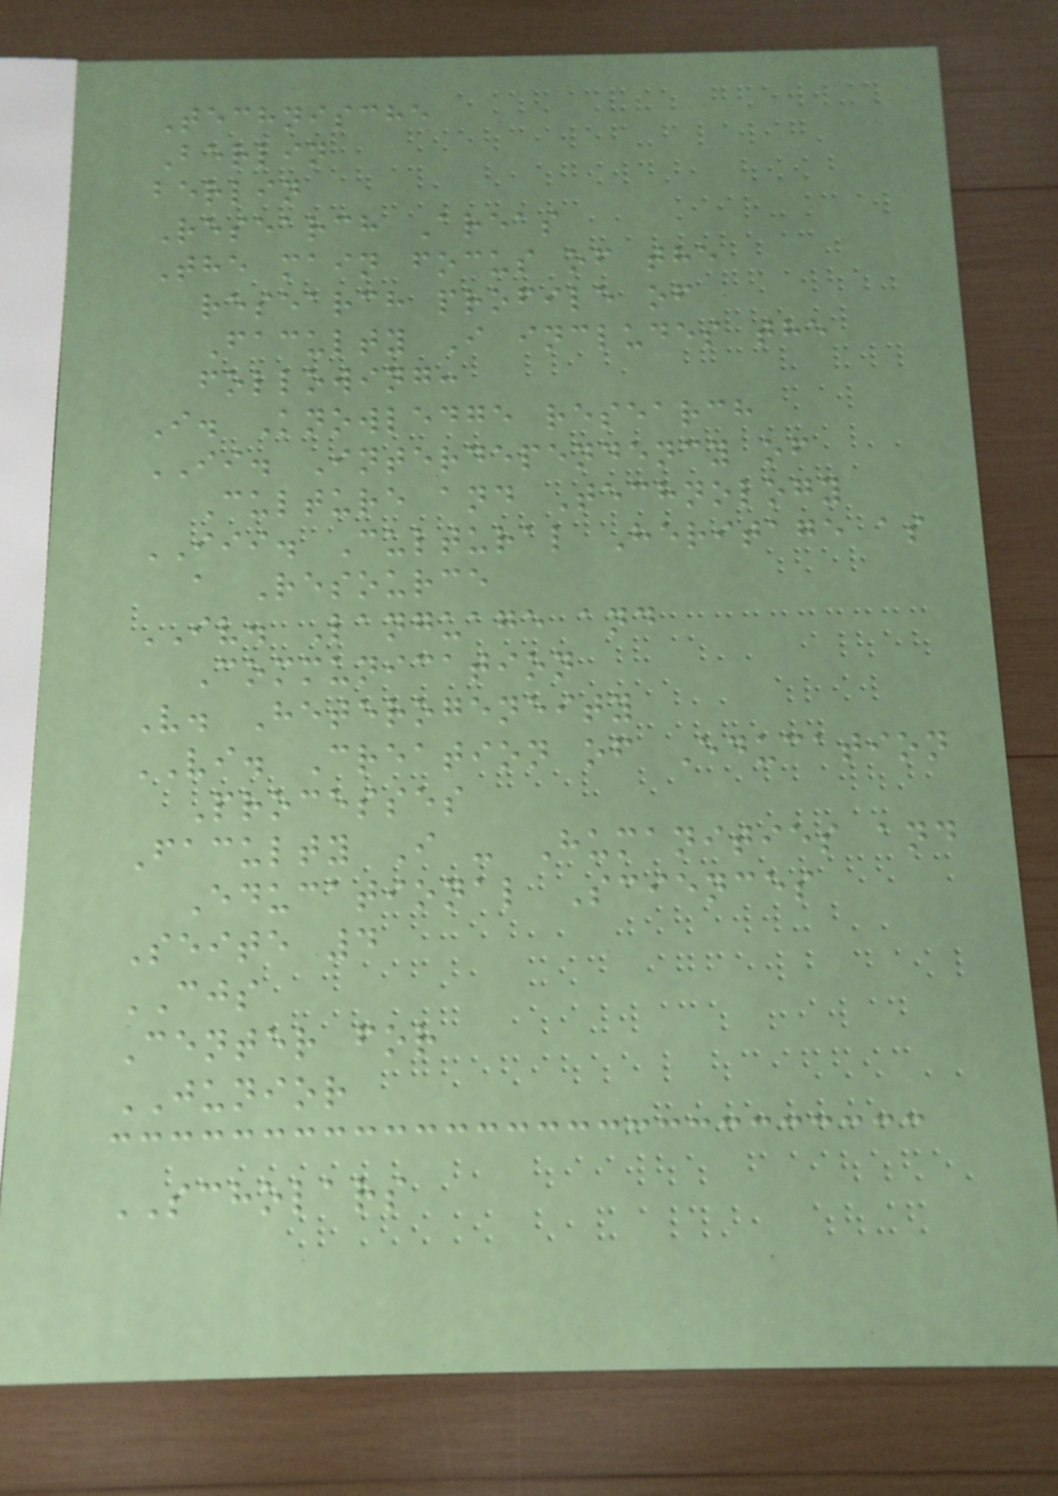Technische
Berlin
berlin
Research Areas
The main focus of the
research profile of
Faculty I includes the
following:
I. Knowledge research
II. Interdependency of
Culture and Technology
III. Cultural Heritage as
a Resource
IV. Language and
Communication
V. Heterogeneity
VI. Creation of Education
Processes
Faculty I - Humanities and
Educational Sciences
Seite 4
CJS
Center for
JUNIOR
SCHOLARS
